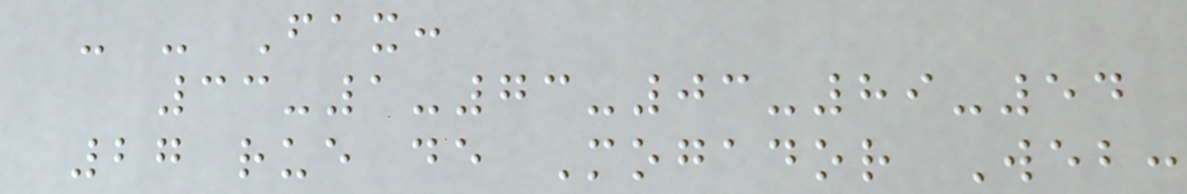- - Fax:
33-1-73-03-89-54
27 rue de Mogador Web:
